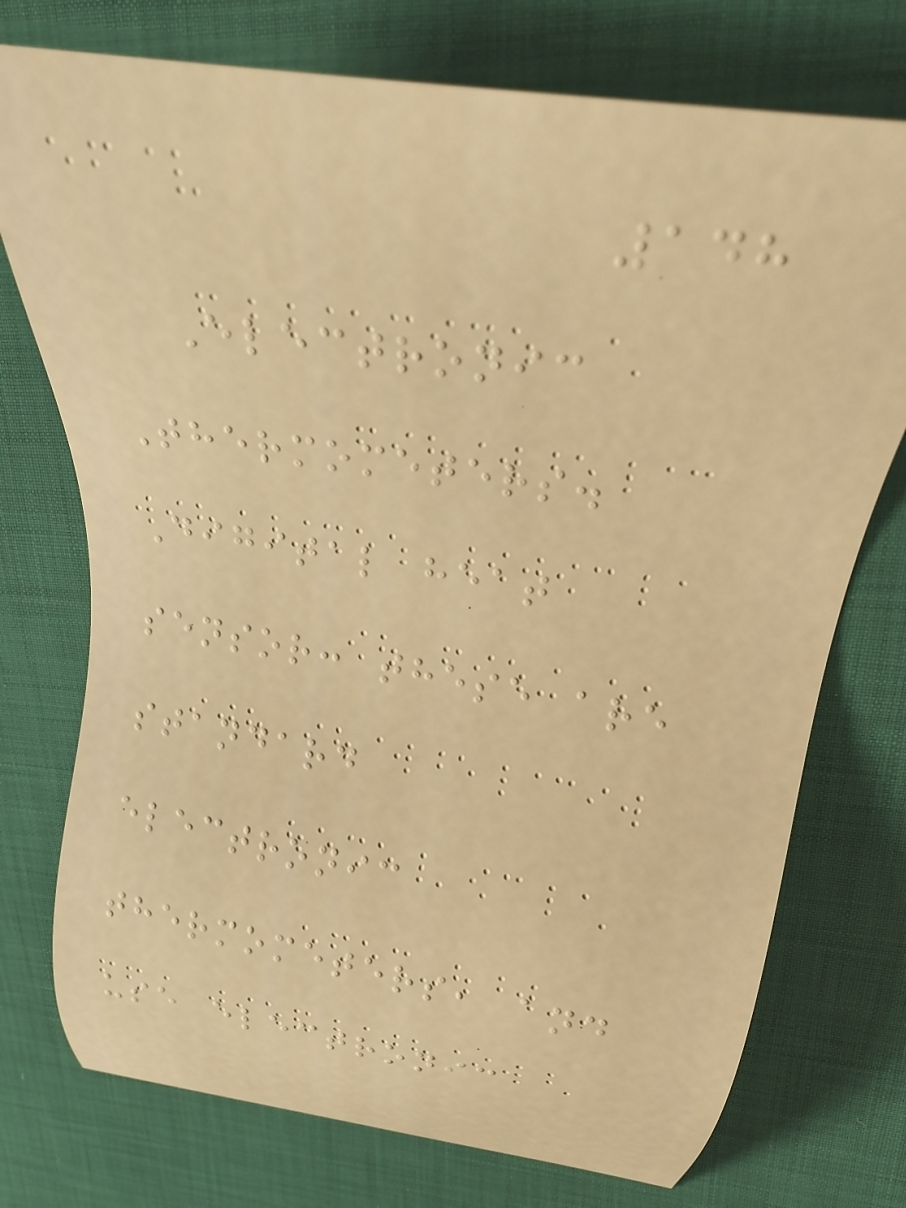148
Electronic
Thermometers.
Digital heat
sensor: these are
standard
electronic
thermometers, and
use electronic
